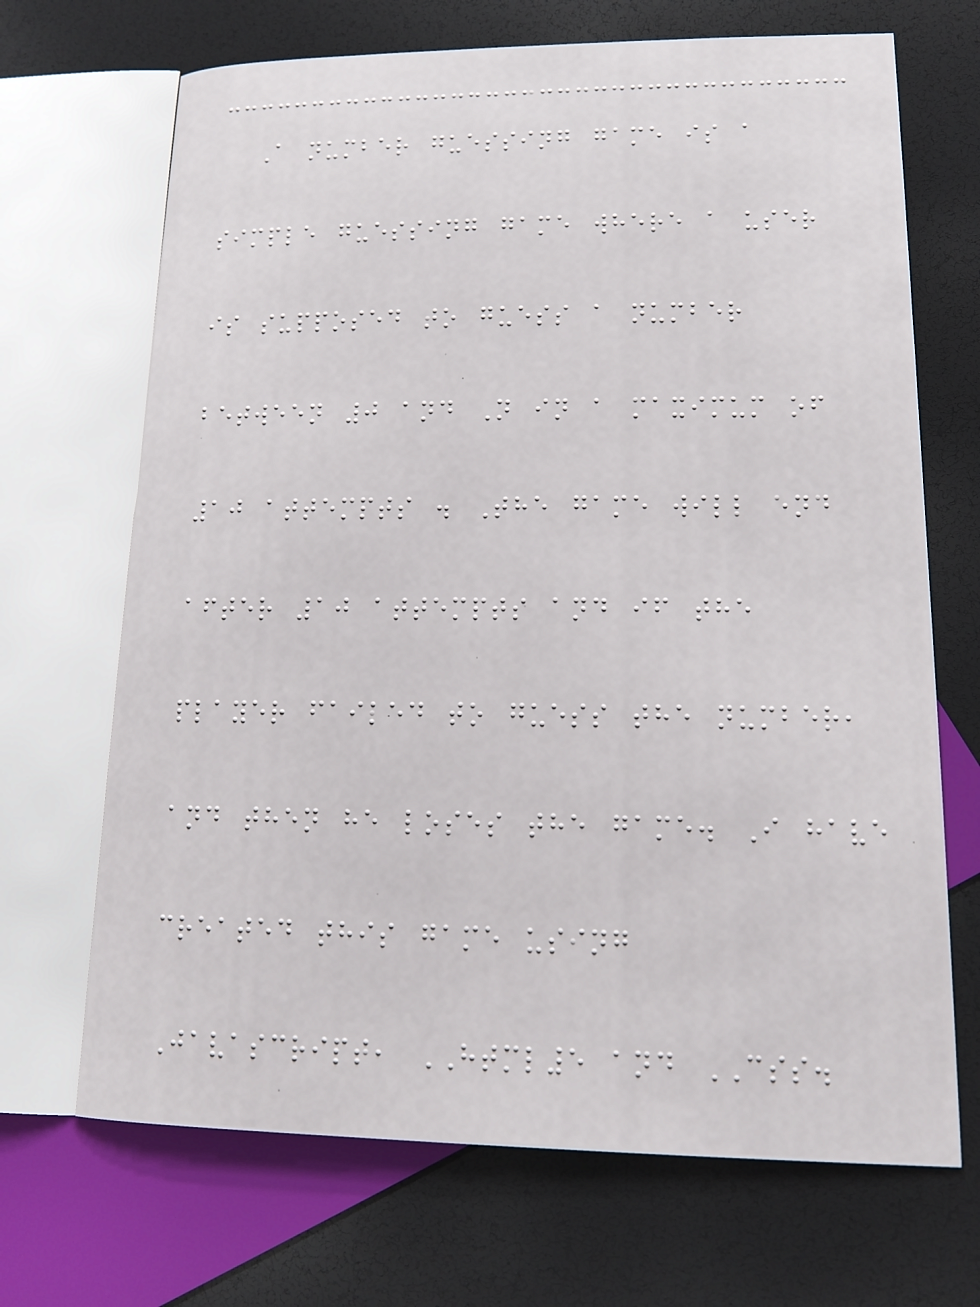A number guessing game is a
simple guessing game where a user
is supposed to guess a number
between 0 and N in a maximum of
10 attempts . The game will end
after 10 attempts and if the
player failed to guess the number,
and then he loses the game. I have
created this game using
Javascript, HTML5 and CSS.
